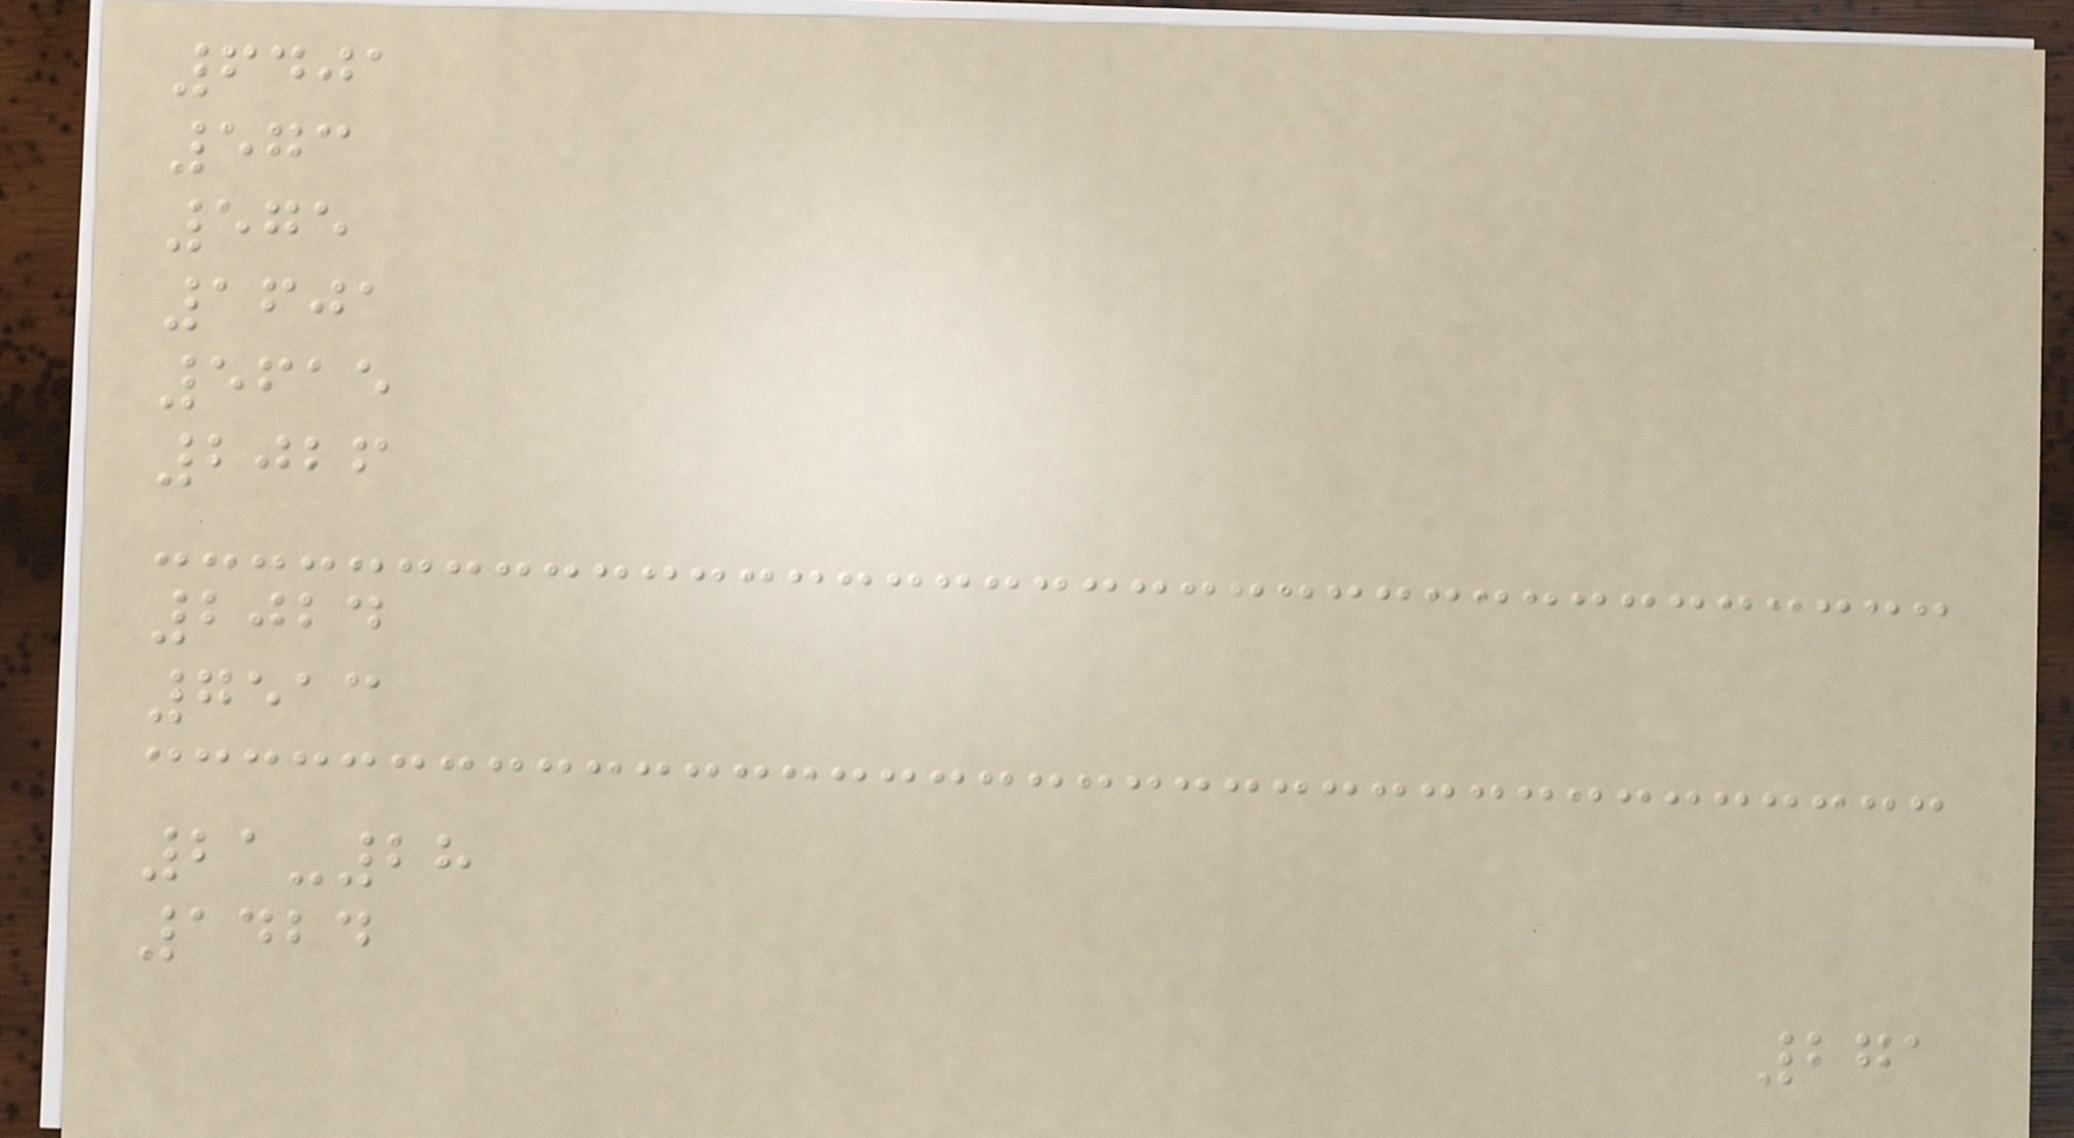6401
573
575
1601
5615
2026
2024
7513
21-28
1424
271
